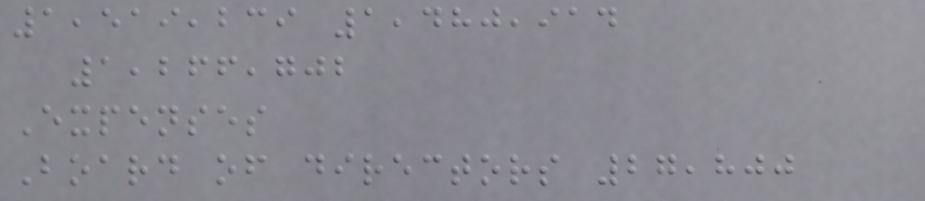1,519,239 1,480,914
1,266,702
Expenses
Board of directors 27,800
